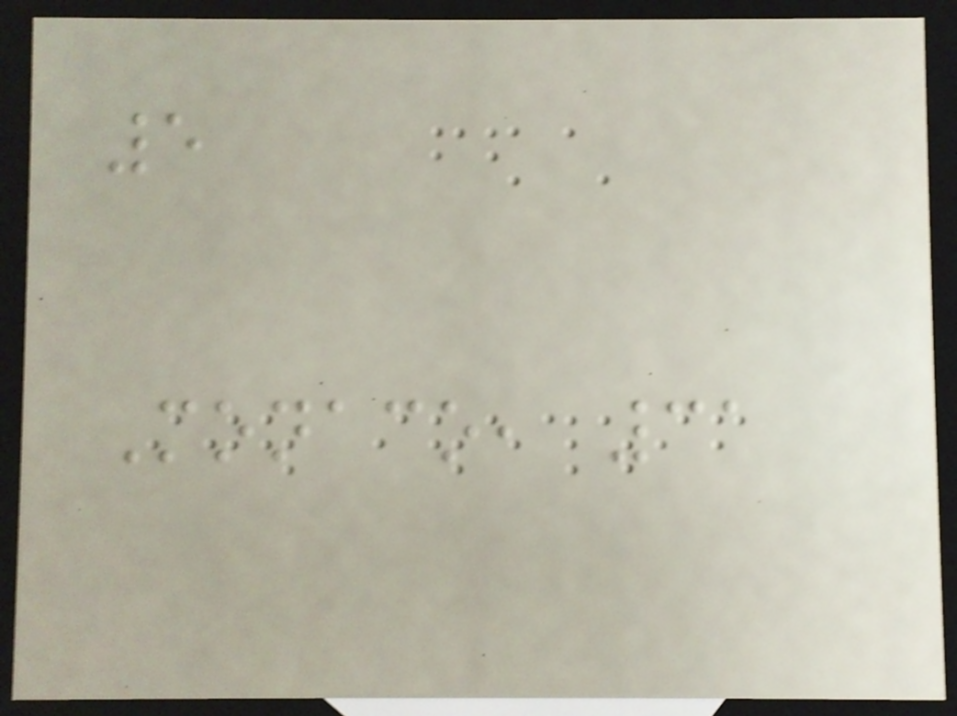5
Monaco, 31
